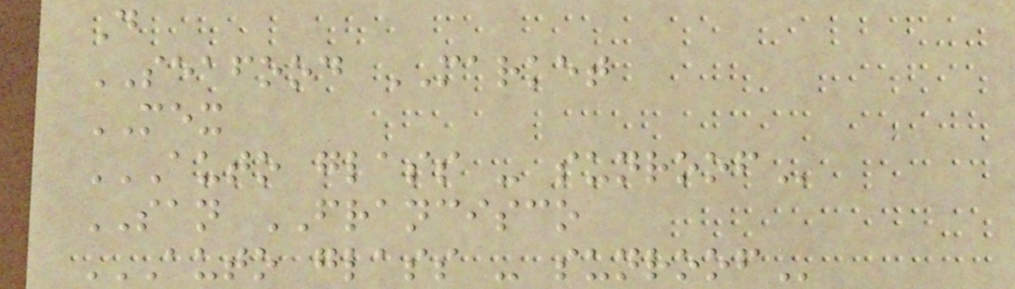D
SEAFOOD MARKET
MEX
AUTO GLASS - SUNROOF
SAN FRANCISCO
AUTO GLASS - SUNROOF
